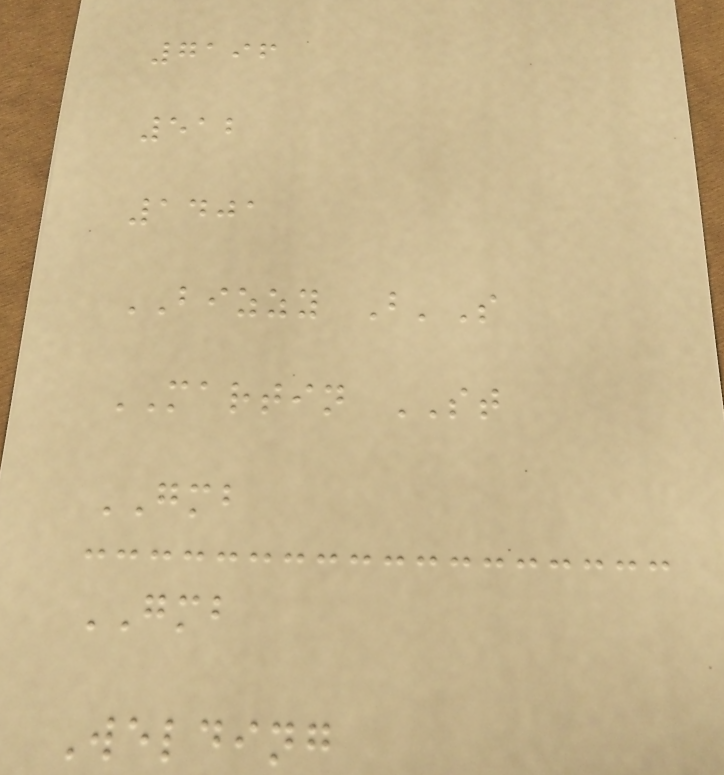7196
512
1401
BIZZY B'S
MARTIN ST
GMB
GMB
Welding
